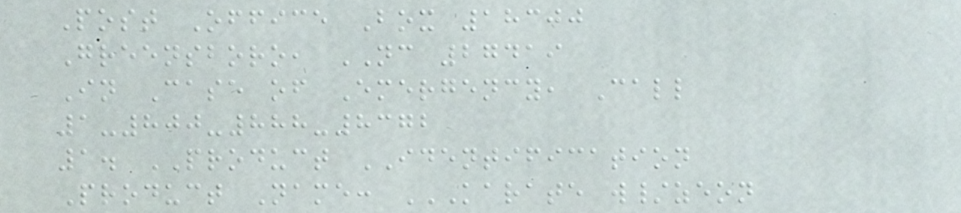Post Office Box 18300
Greensboro, NC 27419
In Case of Emergency, Call
1-800-888-8372
1. PRODUCT IDENTIFICATION
Product Name: KARATE W/ZEON
